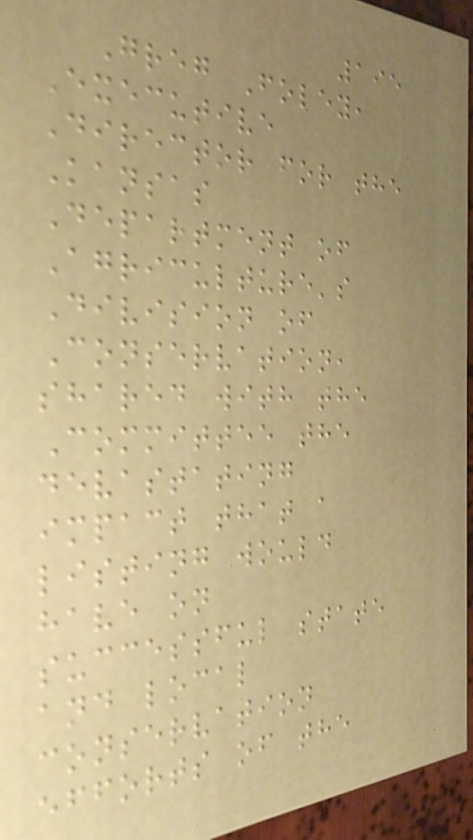195
Greg Foley,
Executive
Director for the
Kansas
Department of
Agriculture's
Division of
Conservation,
shared with the
Committee the
devastating
impact that a
listing would
have on
successful state
and local
conservation
efforts of the
